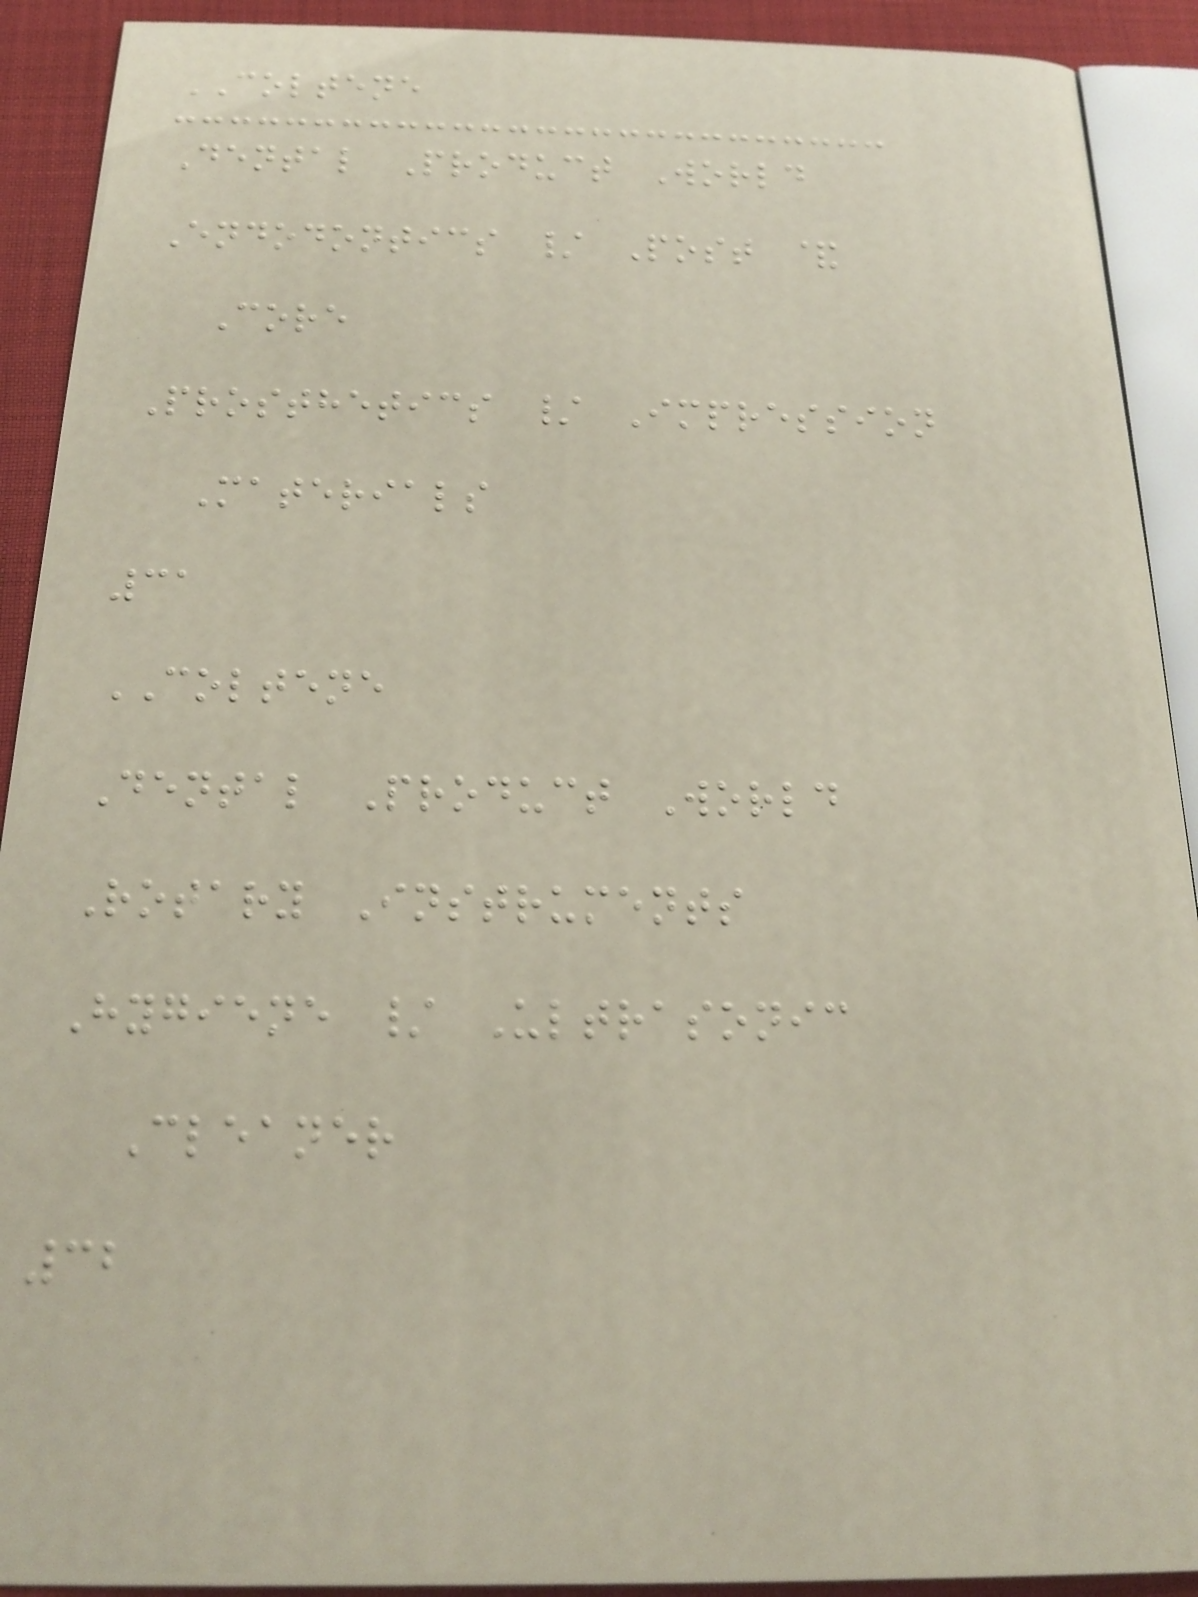COLTENE
Dental Product World
Endodontics / Post &
Core
Prosthetics / Impression
Materials
31
COLTENE
Dental Product World
Rotary Instruments
Hygiene / Ultrasonic
Cleaner
32
